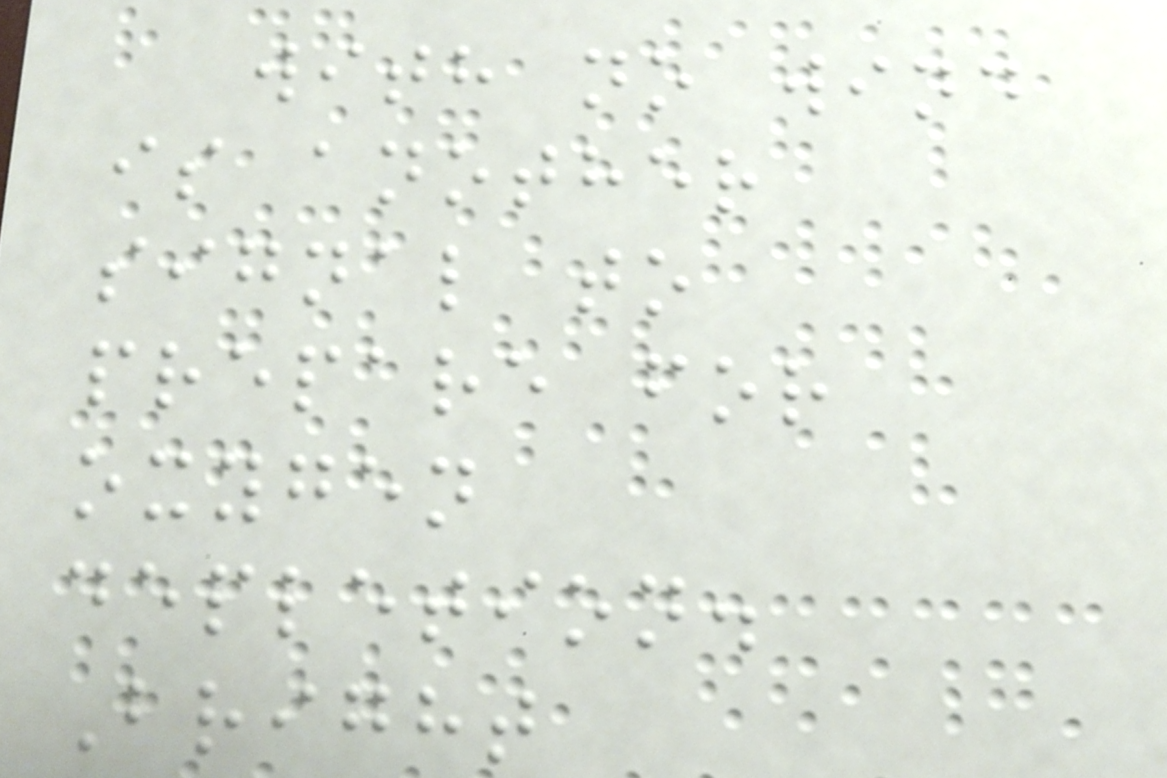with no wind
is another
signal to
prepare for
oxygen
depletion.
Bright
